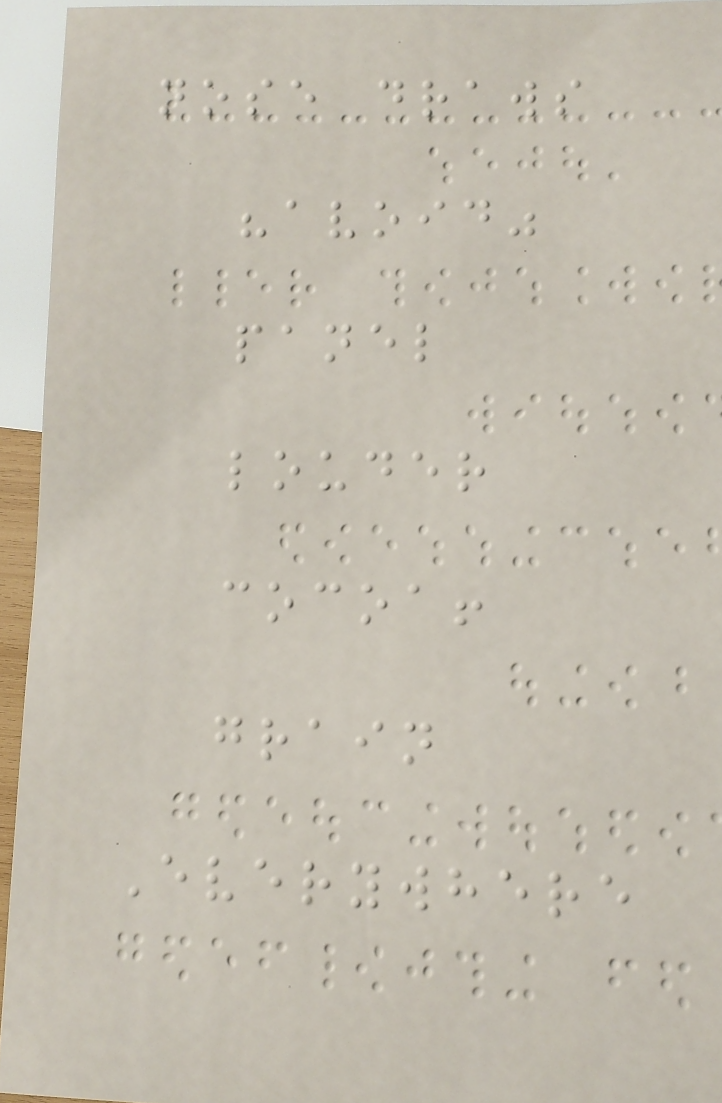nose draws
"avoid"
panel
louder
cocoa!
grain
Everywhere
